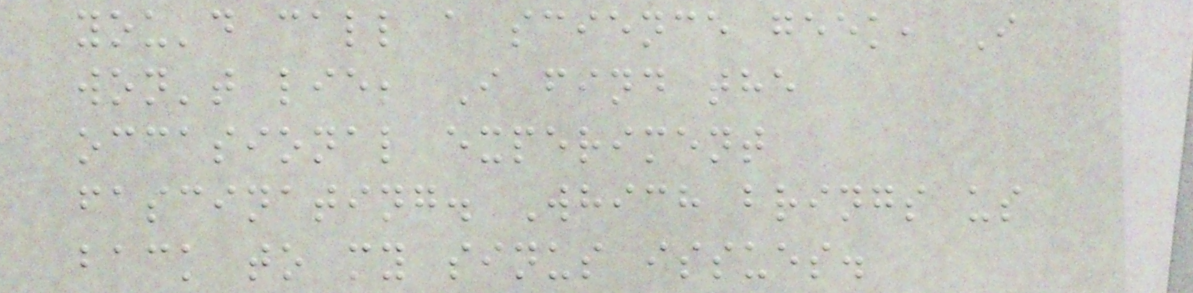you'd call a science geek, I
won't lie; I find the
occasional experiment
fascinating. Which brings us
back to my sinus issues.
